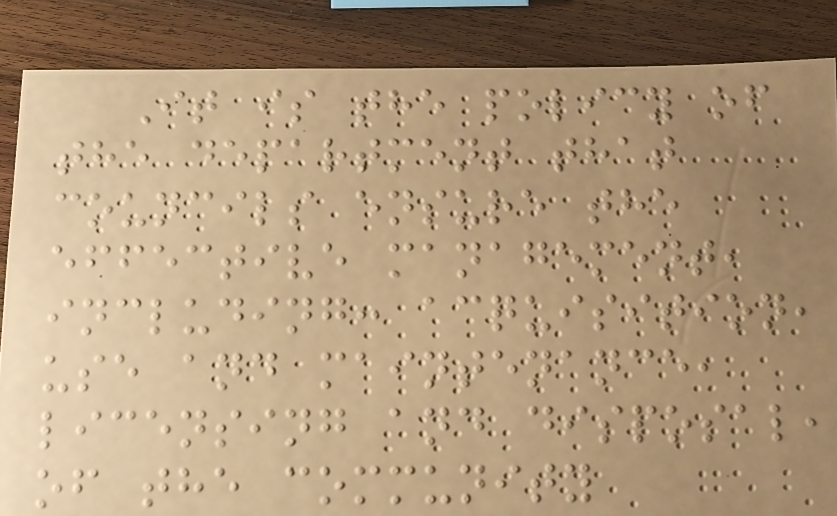It is the policy of
the department that
councils ensure the
effective management,
including: acquisition,
use and maintenance,
licensing and disposal,
of the community
